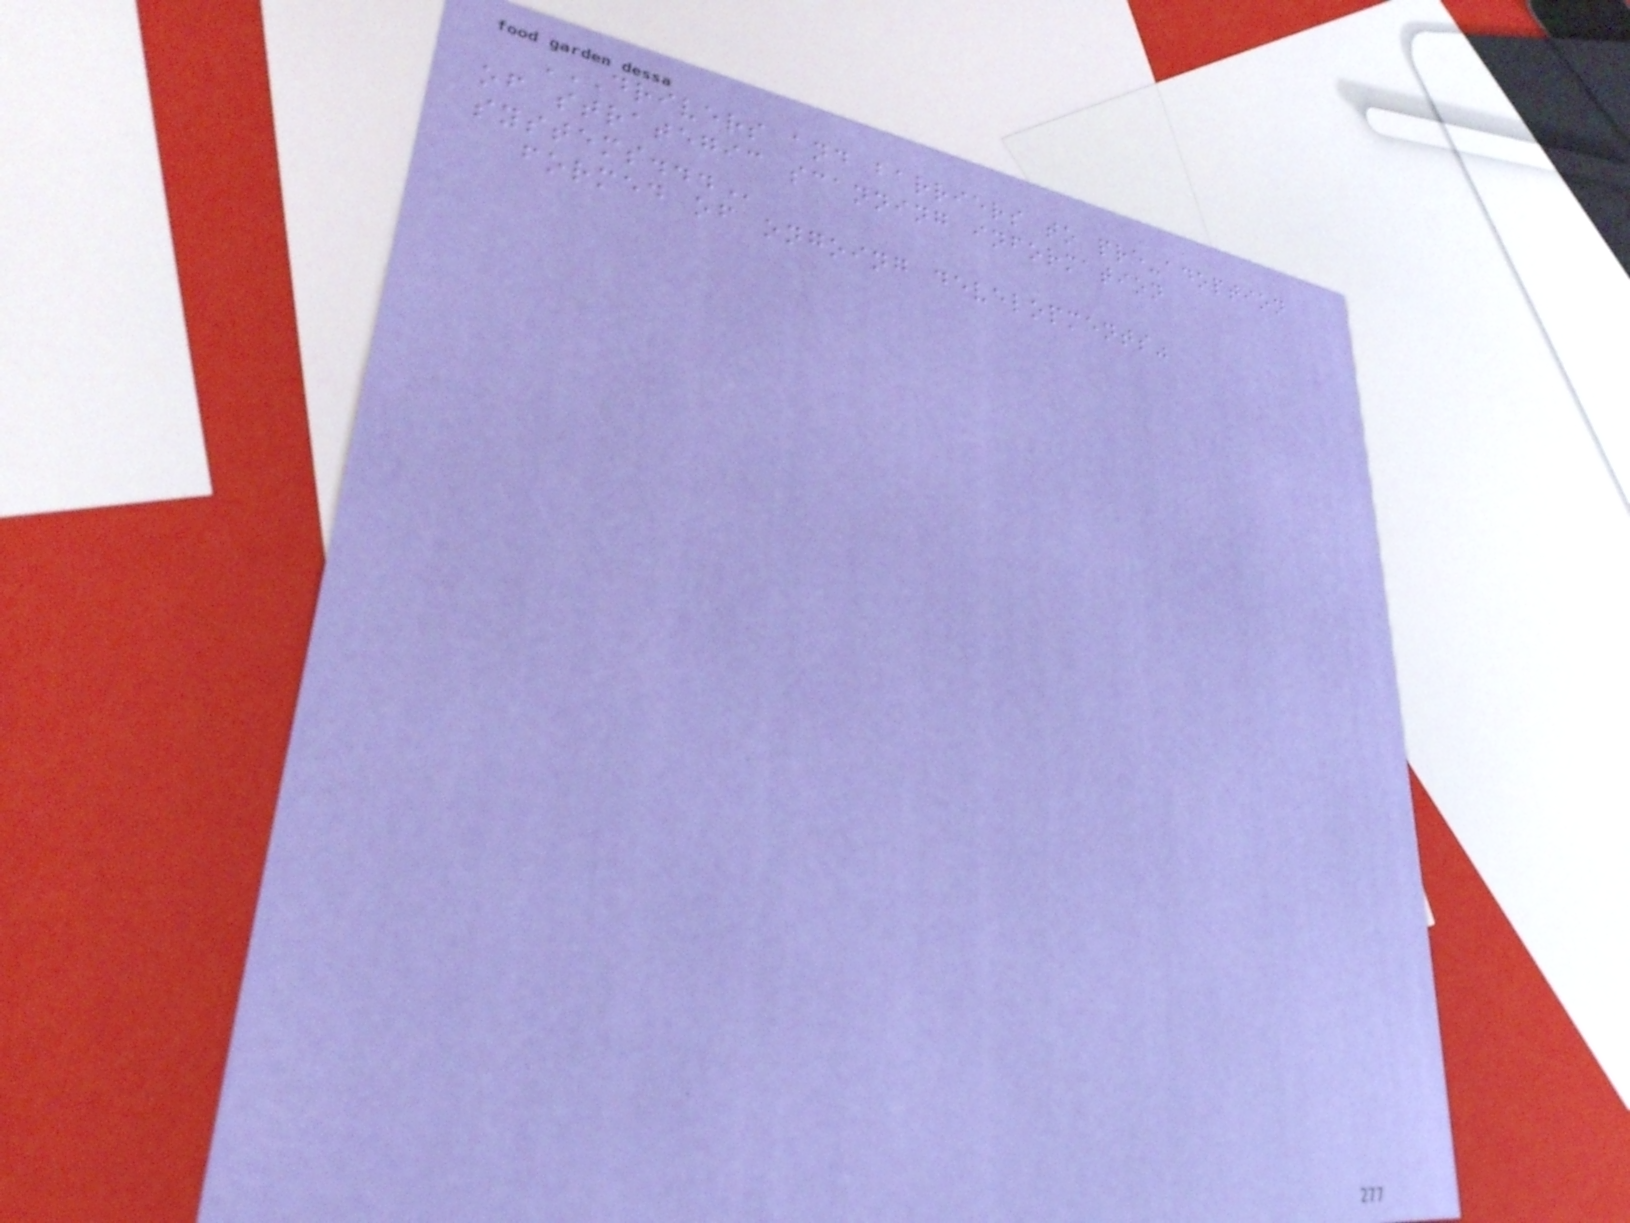DRIVERS AND BARRIERS TO PRE-ADOPTION
OF STRATEGIC SCANNING INFORMATION
SYSTEMS...
formed of ongoing developments"
